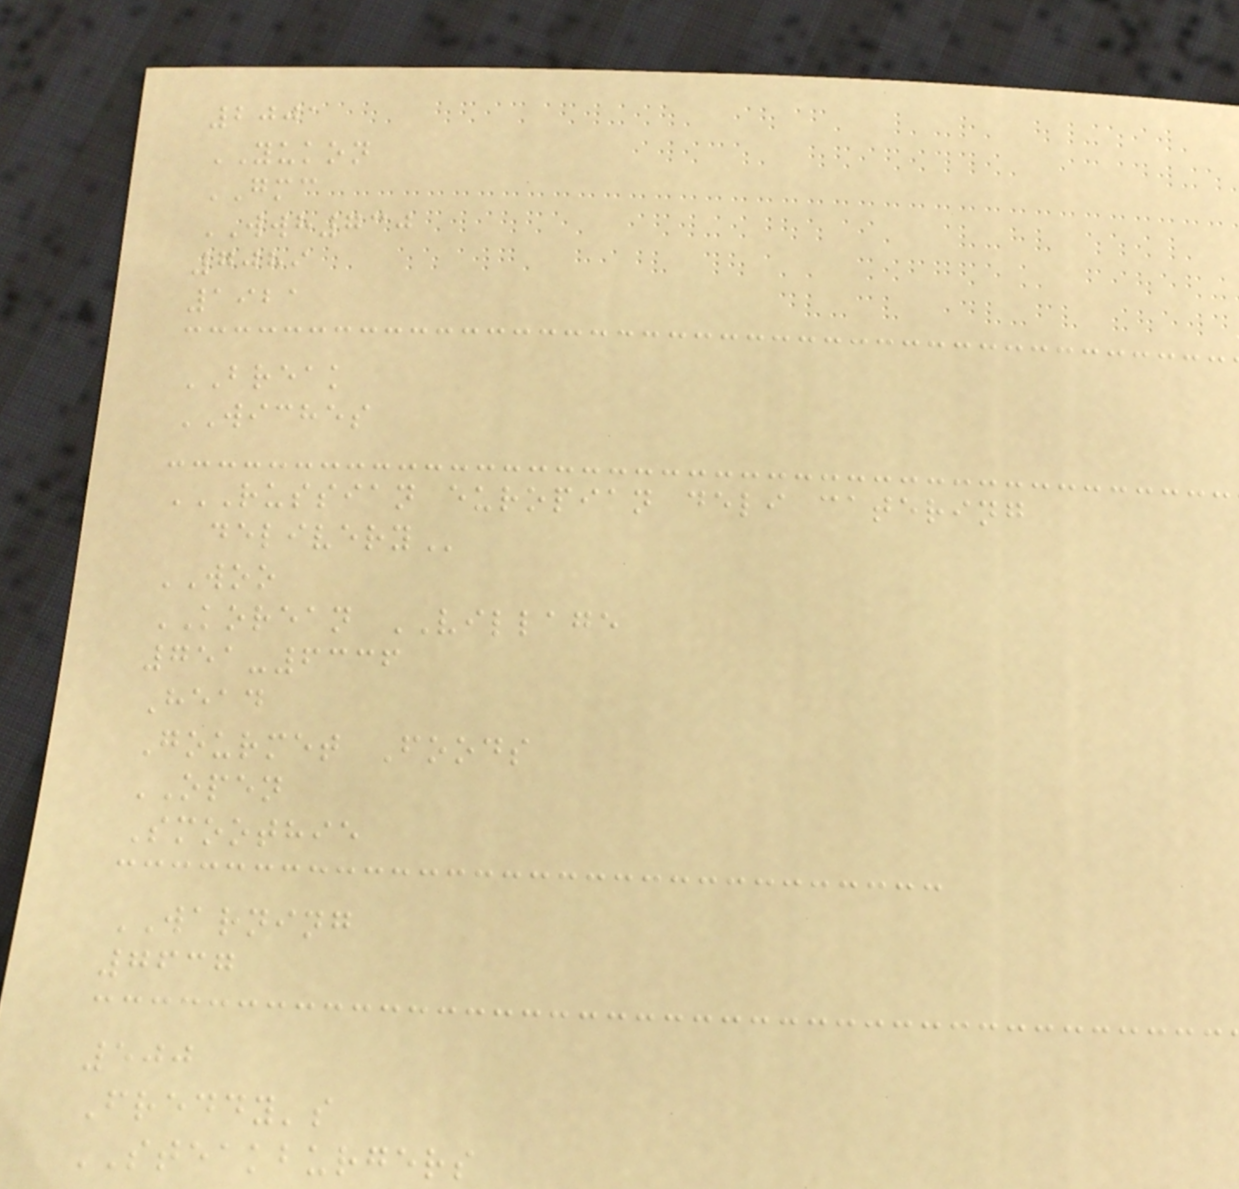2001
YUKON
GMC
WWH730
7089
1921
BREAK
WICHES
RUSSIAN EUROPIAN DELI CATERING
DELIVERY
WOO
KOREAN VILLAGE
751-6336
Head
Gourmet Foods
OPEN
Smoothie
WARNING
7637
500
Freddy's
STEAKBURGERS
